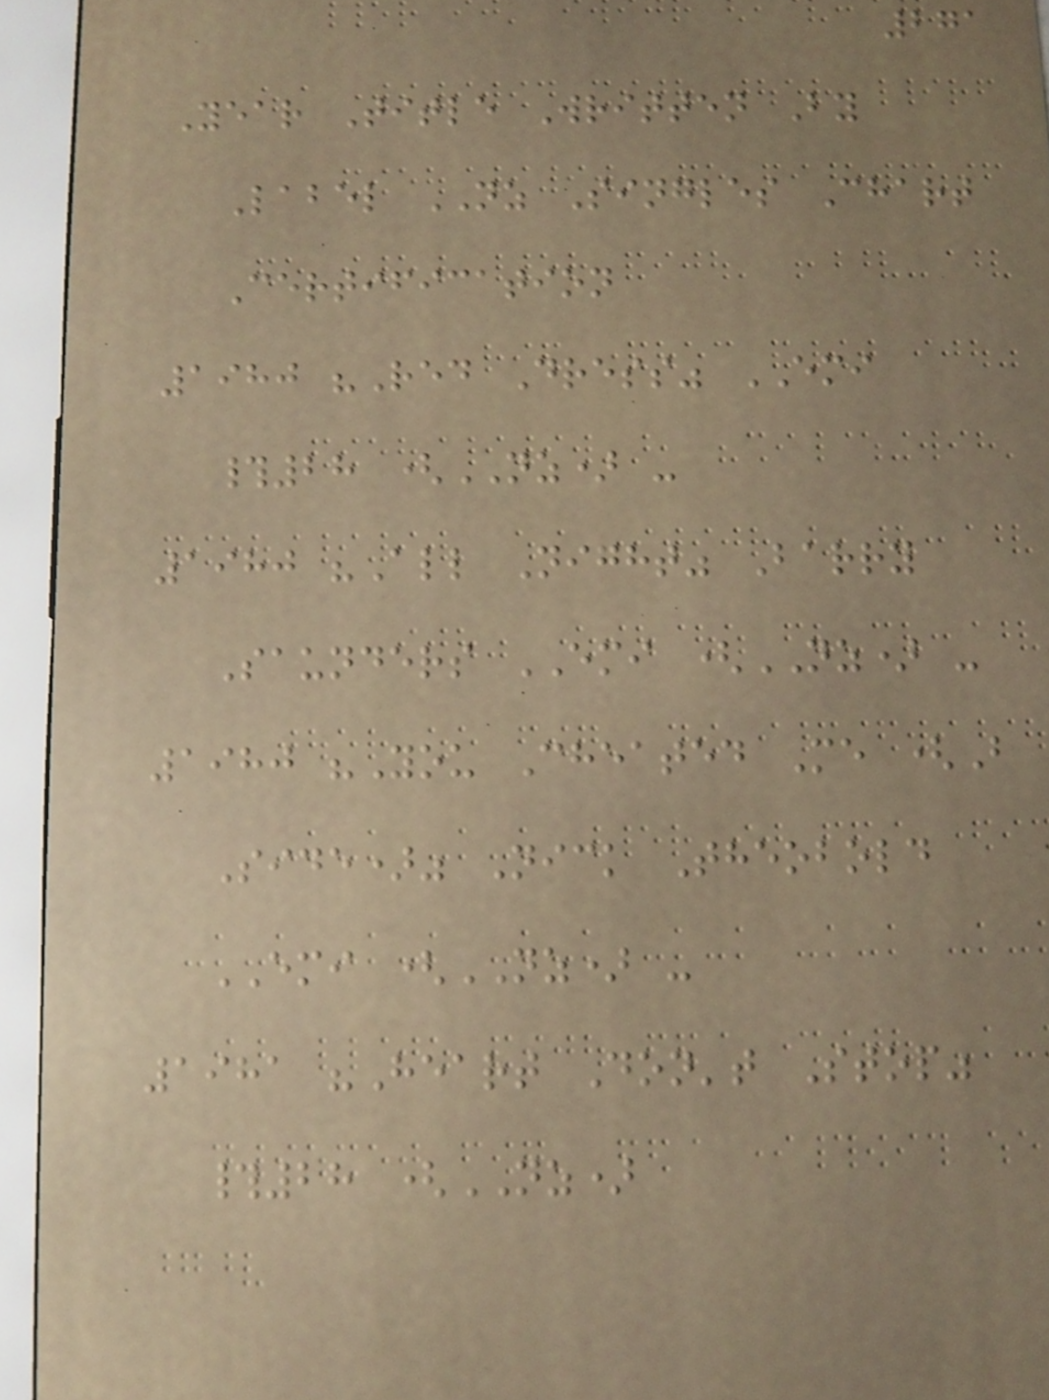271
Year Title Written By
Label NZ Singles Chart
Certification
1980 "Red Dress" EMI
#28 (NZ) -
1980 "All Night" Barry
Saunders EMI (NZ) -
1980 "You Cheated Me (B
Side)" Nick Theobold
EMI (NZ) -
1981 "Heart Don't Stop"
#28 (NZ)
